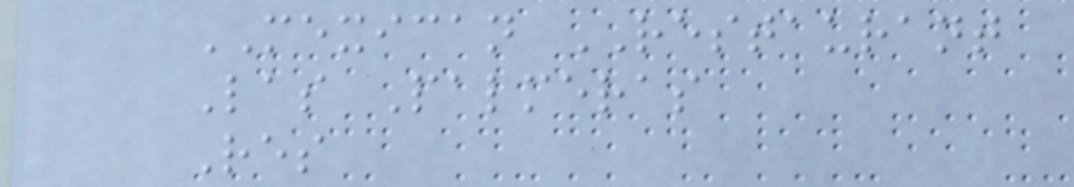MEXICAN RESTAURANT
Las Palmeras
Res
